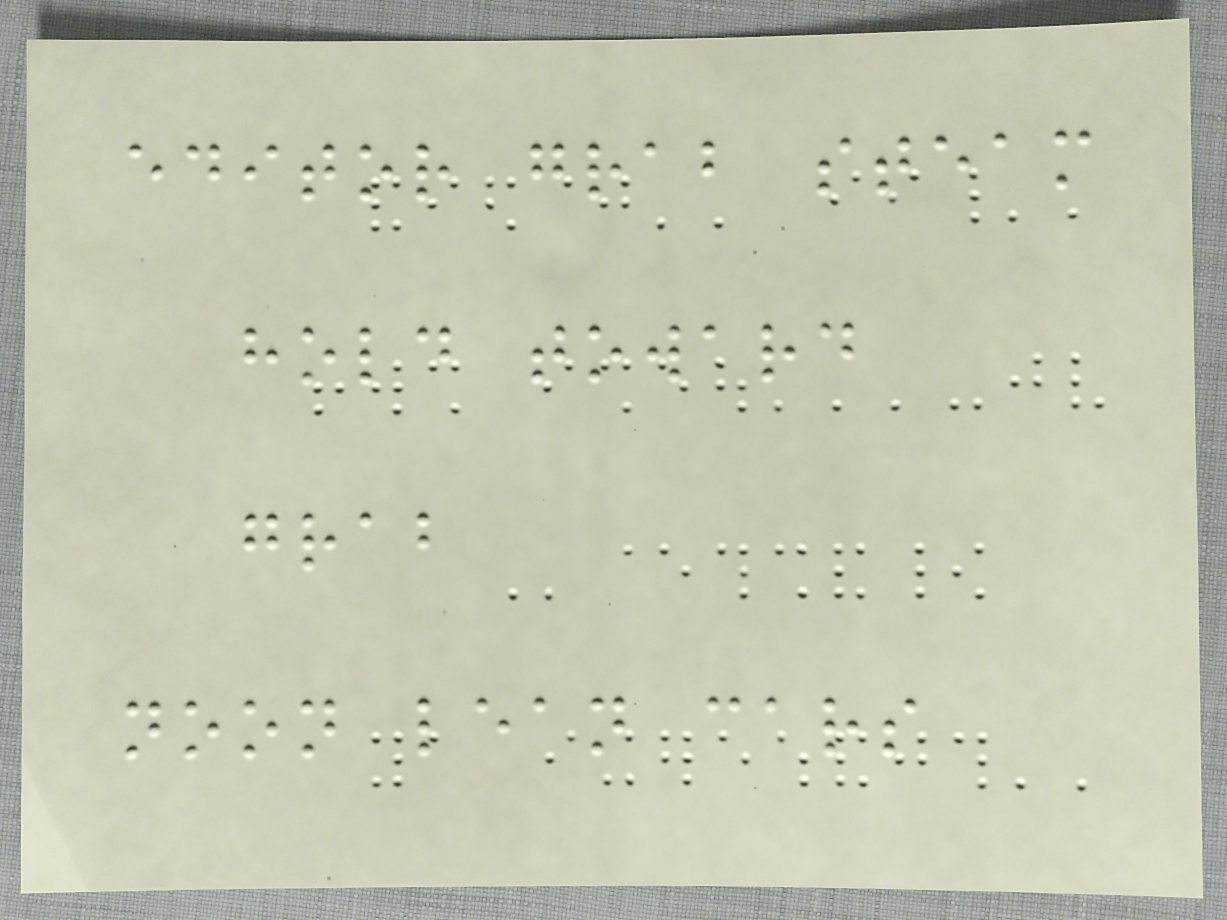editor grab steam
hold toward
grab
noon lean cars
